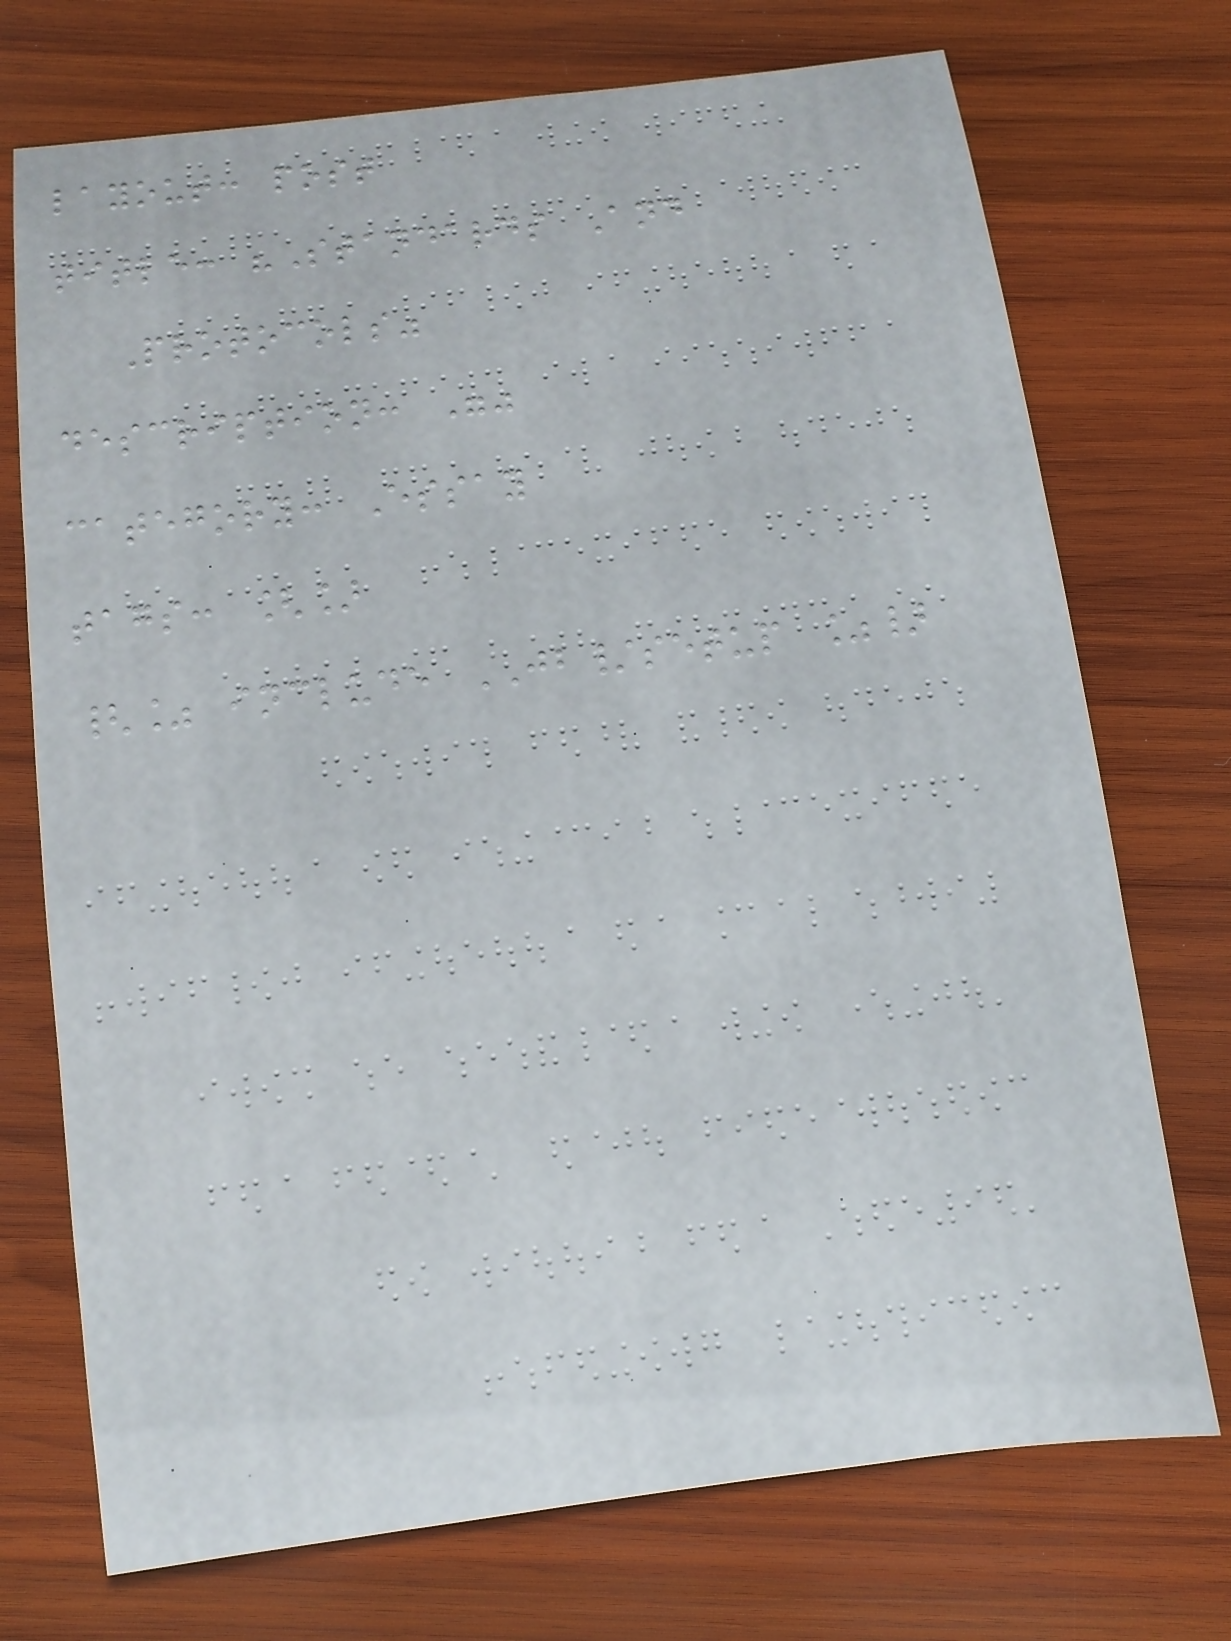layout: post
title: "Standards And
Protocols"
description: ""
category: Essay
tags: []
{% include JB/setup %}
